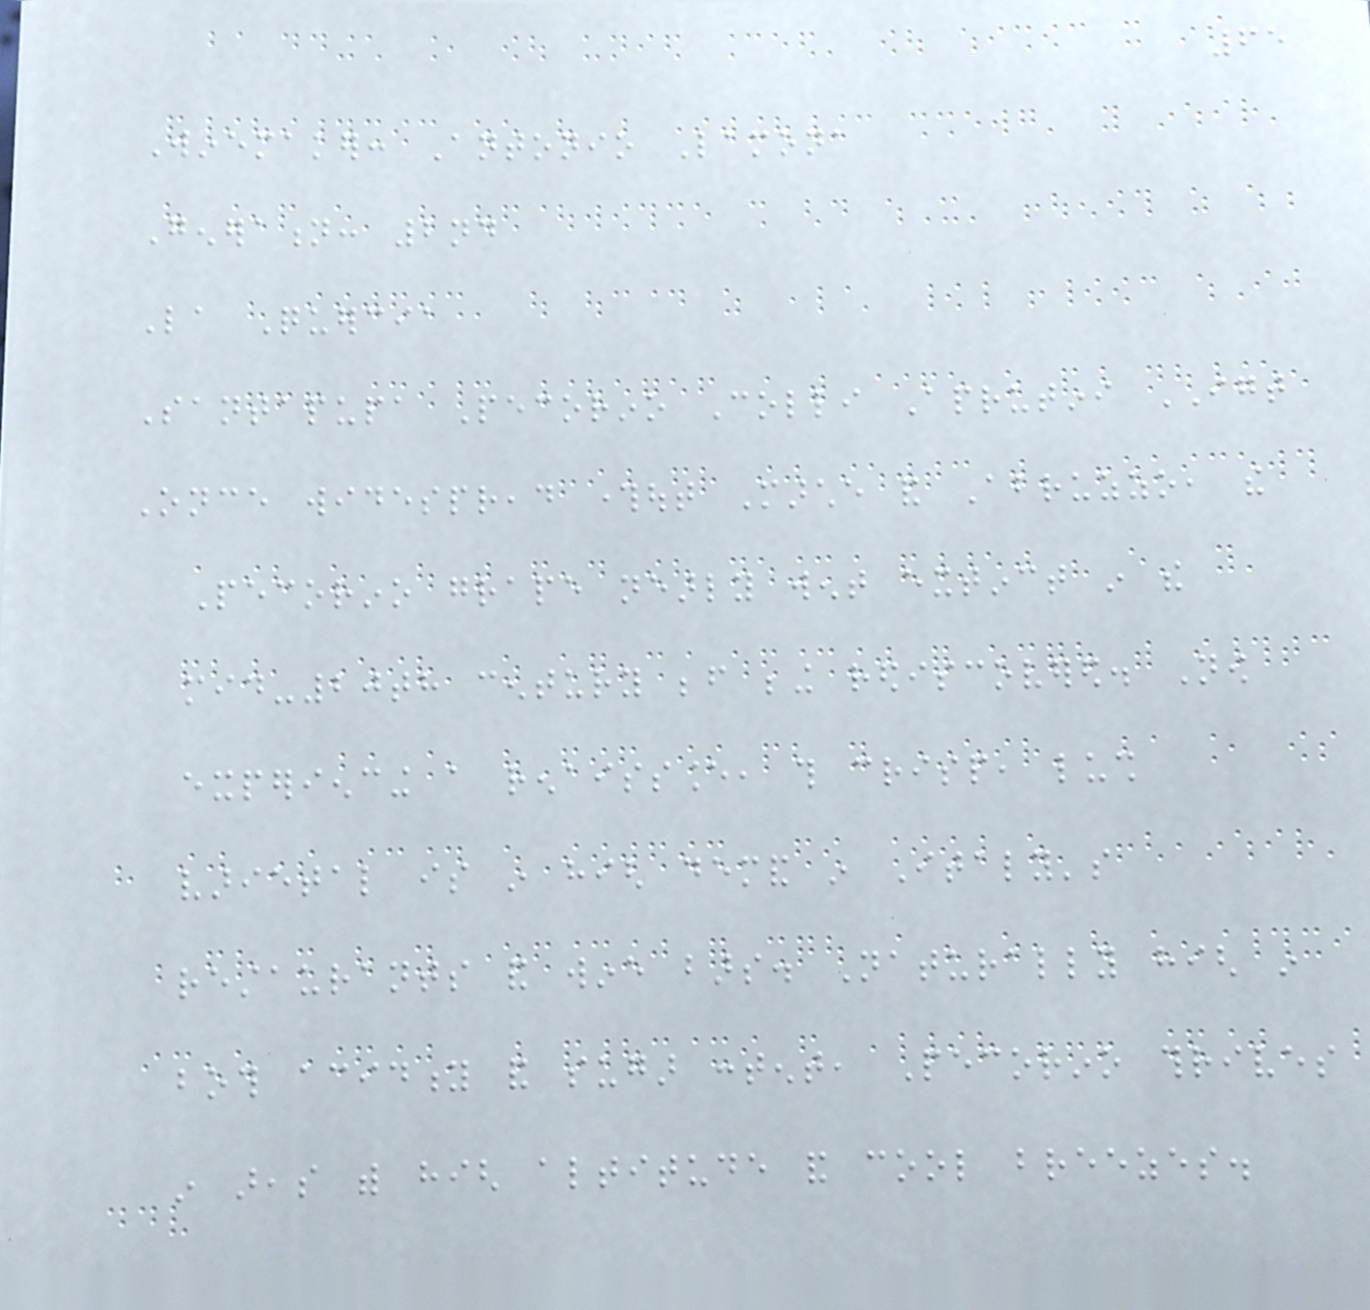65
Winemaker: Antonio Lamona
Generation: 2nd
La Quercia
Santapupa Pecorino Colli Aprutini IGT
Once widespread throughout Marche and Abruzzo, the
Pecorino grape nearly went extinct in the
mid-20th century before being rediscovered. Now
experiencing a renaissance, this crisp, lush
varietal is in high demand in Italy's
restaurants and wine bars. Naturally high in
both acidity and sugar content, Pecorino thrives
in areas with high altitude and cool breezes.
